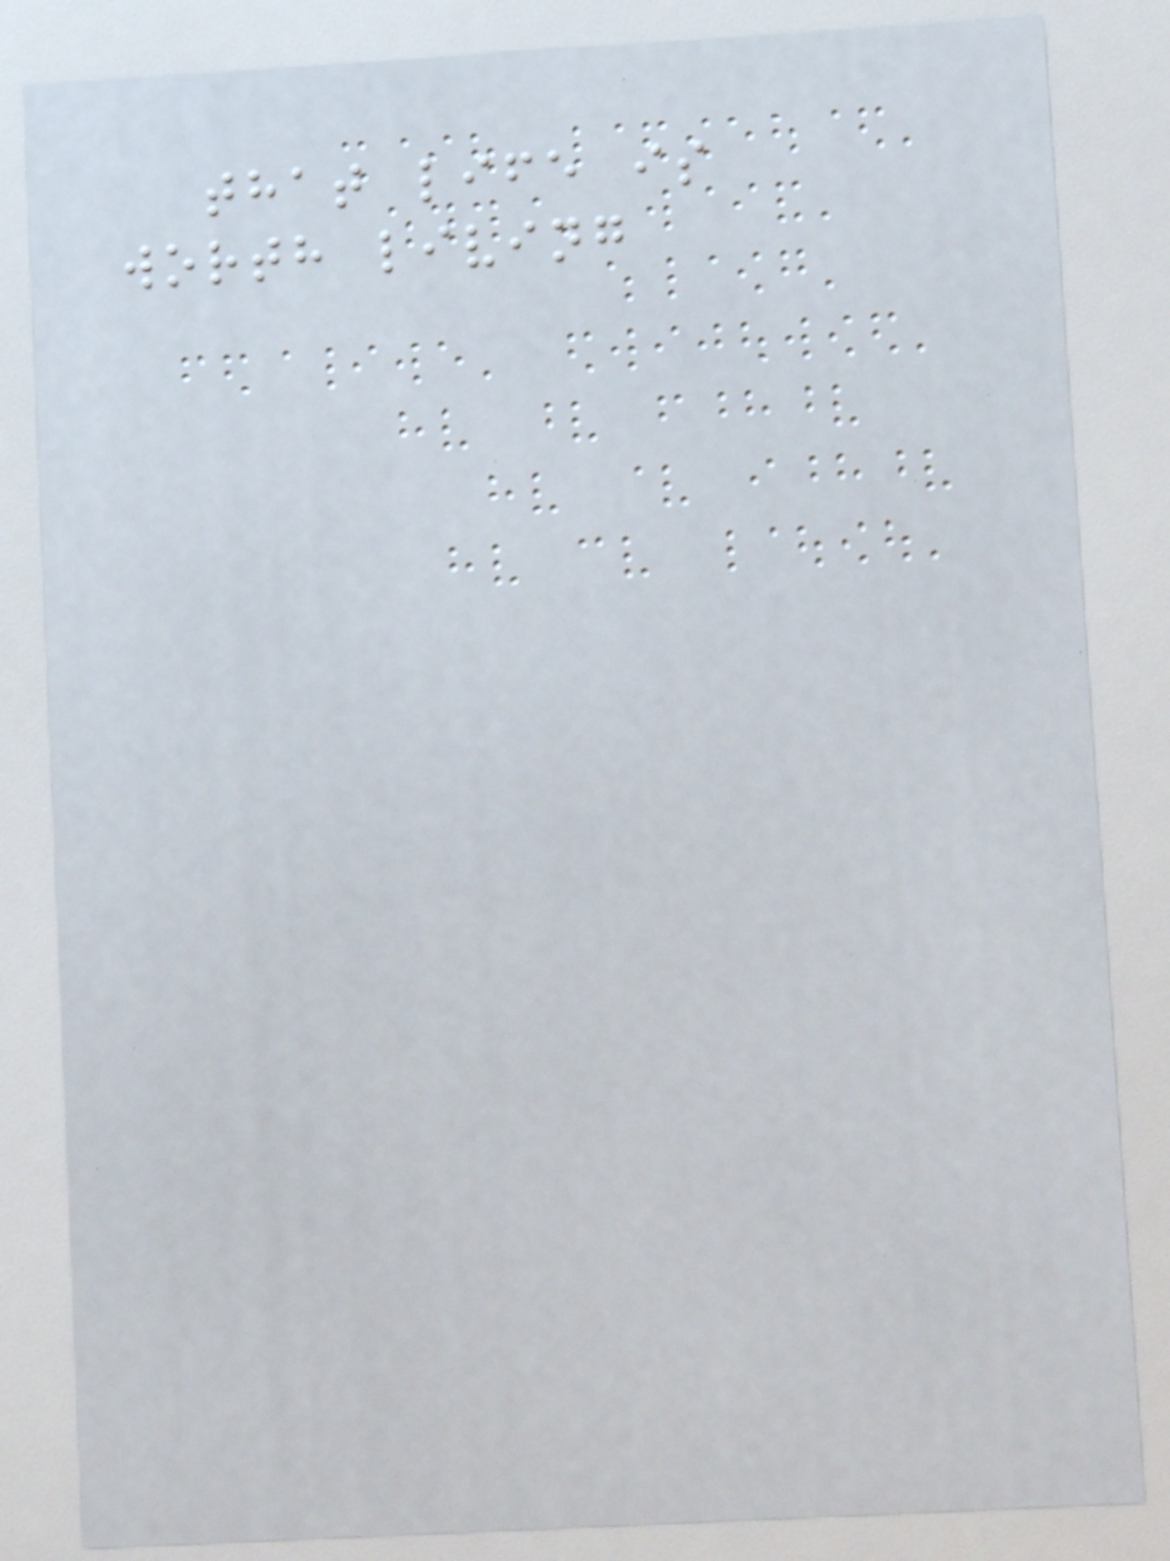that life is
worth living
